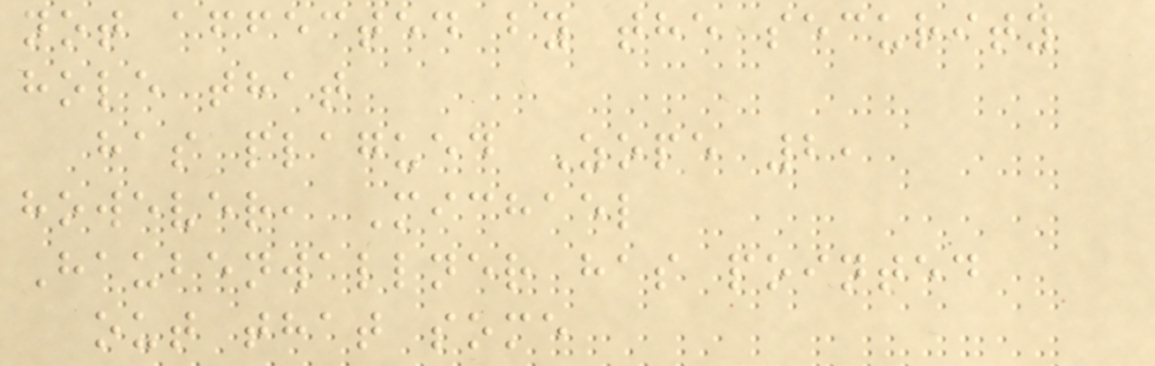not affected by the security
hole that
has plagued Zope 2,
however, Michael
Haubenwallner has pointed
out that some
